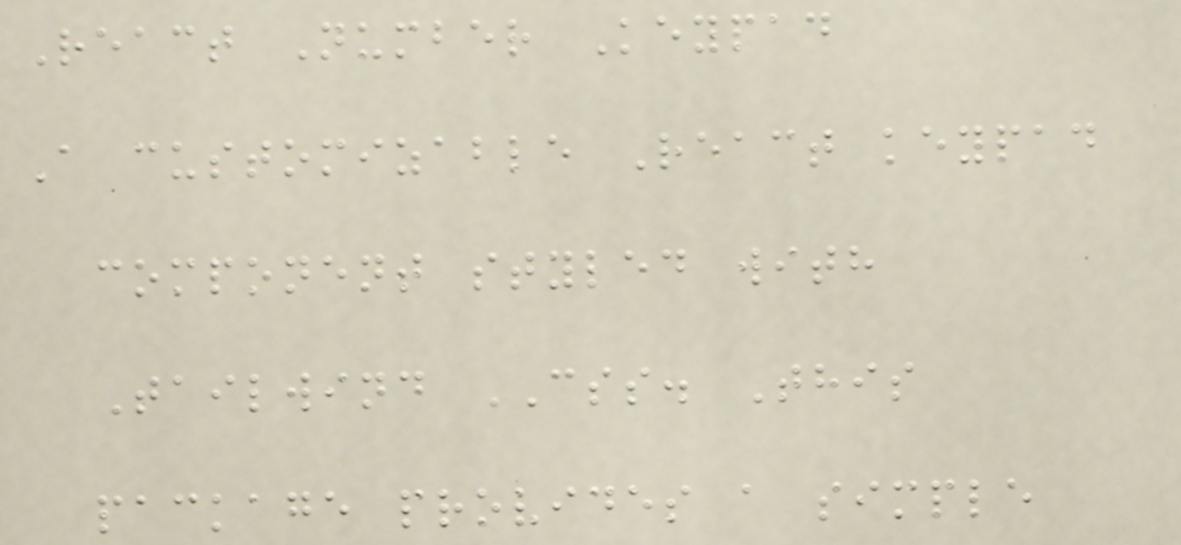React Number Keypad
A customizable React keypad
component styled with
Tailwind CSS. This
package provides a simple
